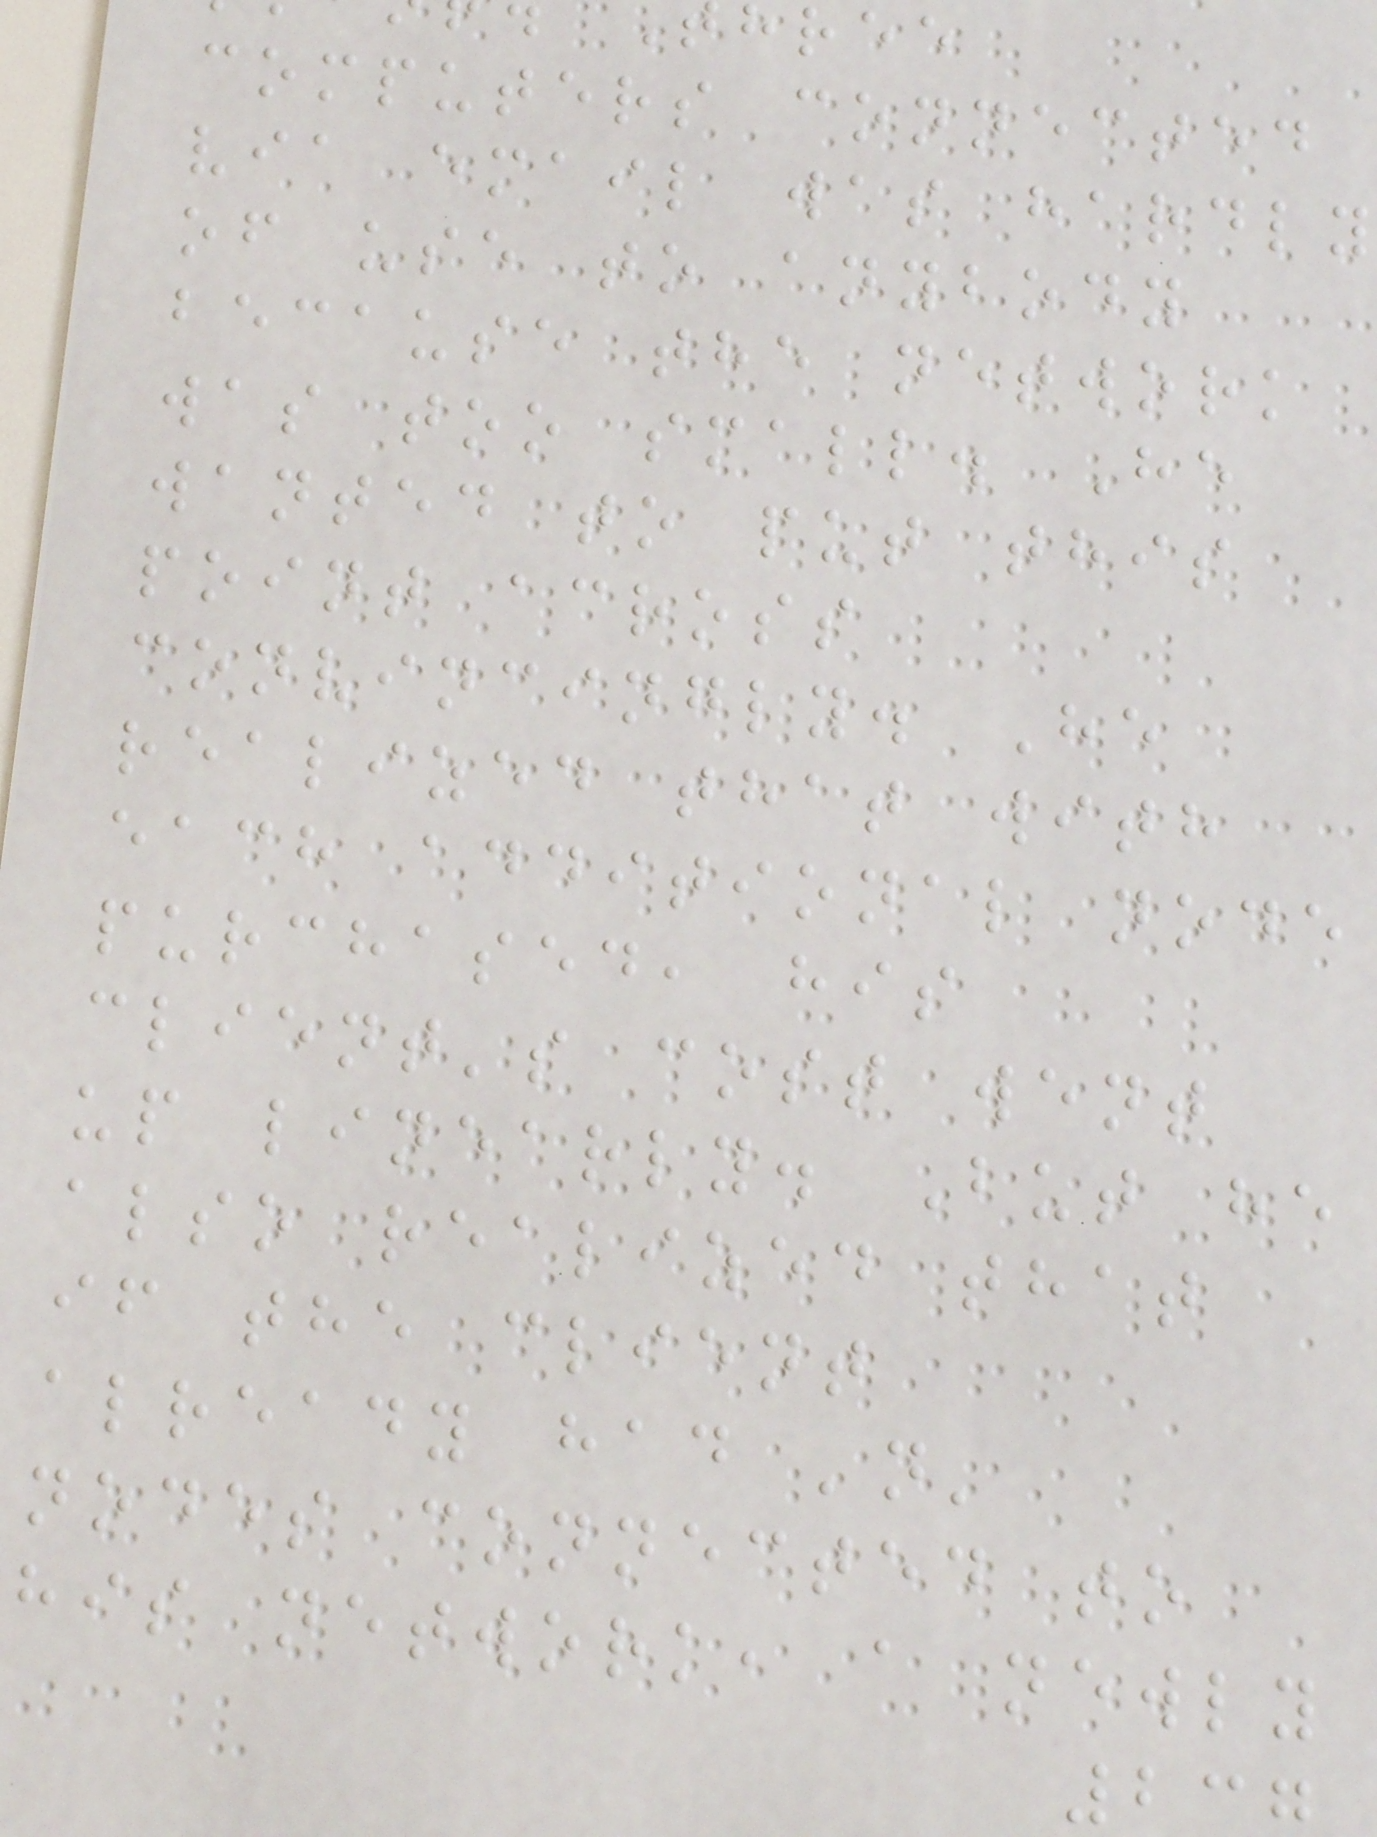hree
computers connected
via email was hardly
of use to anybody
because the network
was too small. He
wanted to put this
point across
convincingly. He
realized that with
each additional node
purchased, his
client's cost went
up linearly. But he
also realized that
if the client
already had 'n'
nodes connected to
his network, a newly
